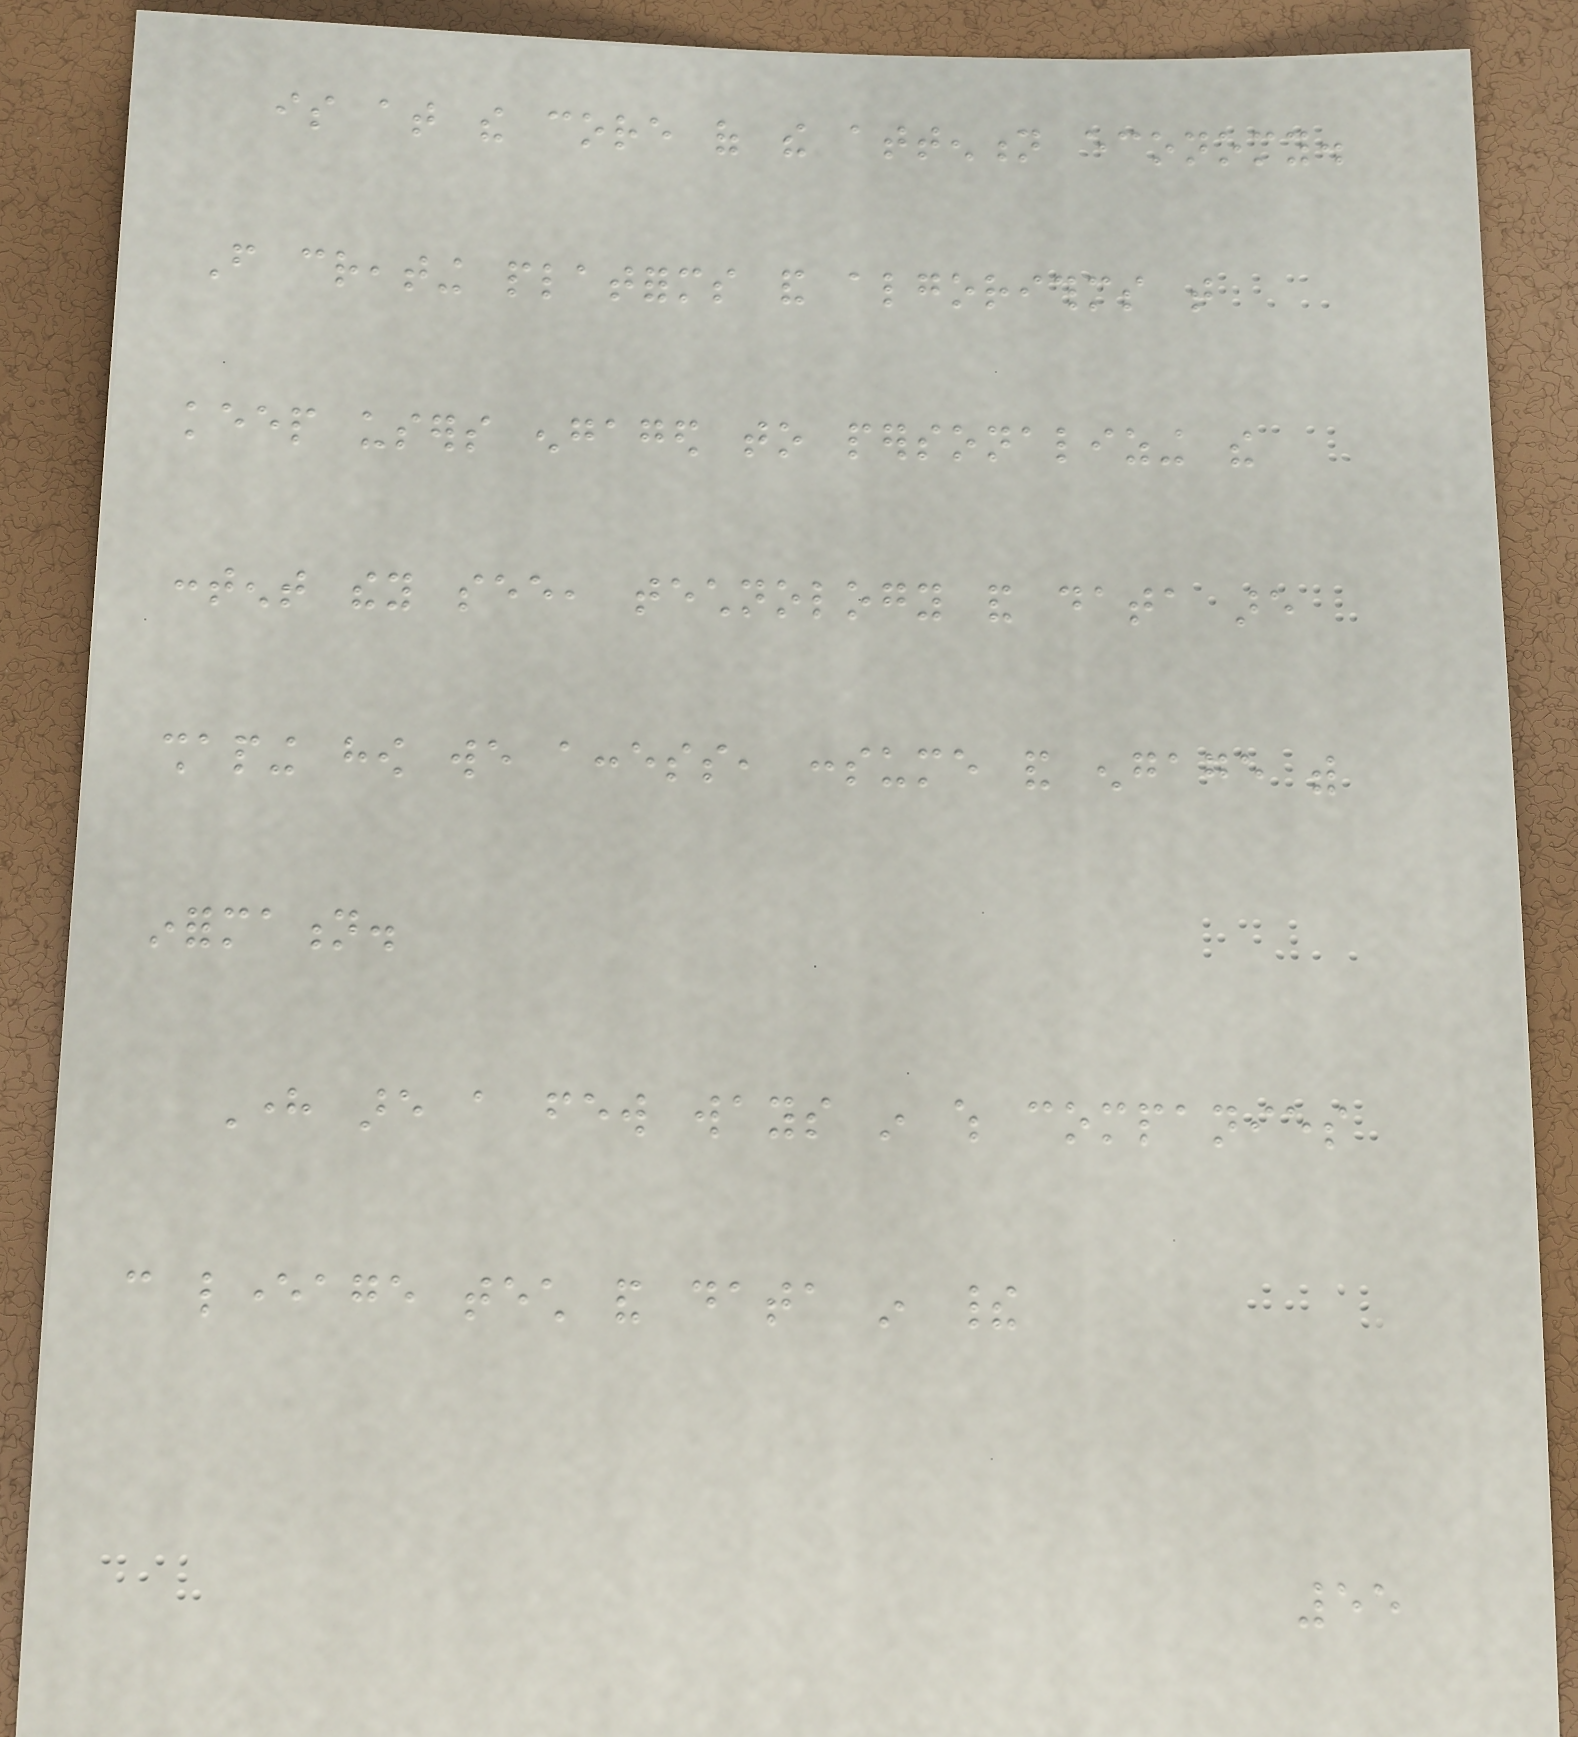is at the core of the attention economy.
From creating platforms and algorithms that
keep users engaged to personalizing the
content they see, technology and data are
shaping how we access, consume and engage with
information.
Here are a few ways in which companies
can leverage tech and data in their
55
